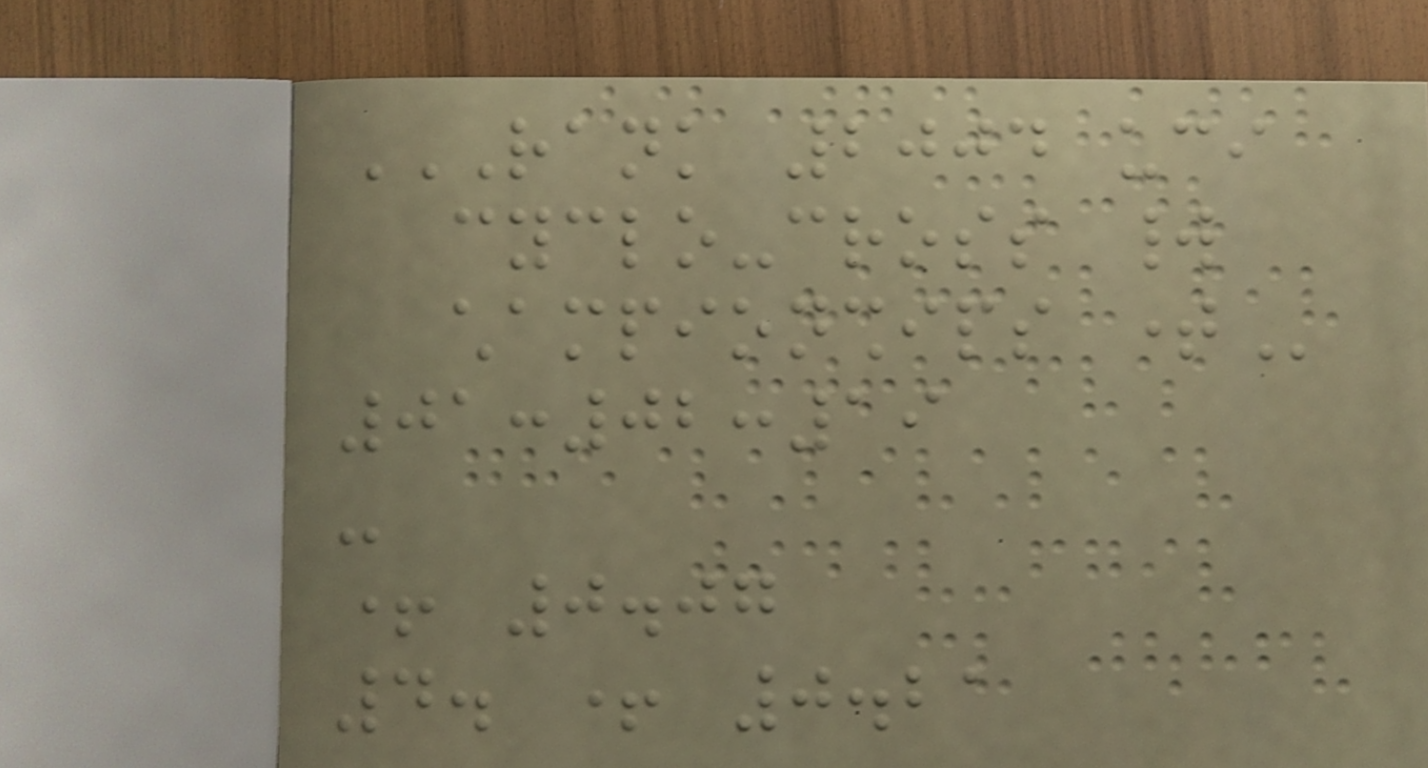RANK 2004 UCI
CYCLO-CROSS WORLD
CHAMPIONSHIPS TIME
01:02:19
-
+ 0.07
4. + 0.21
